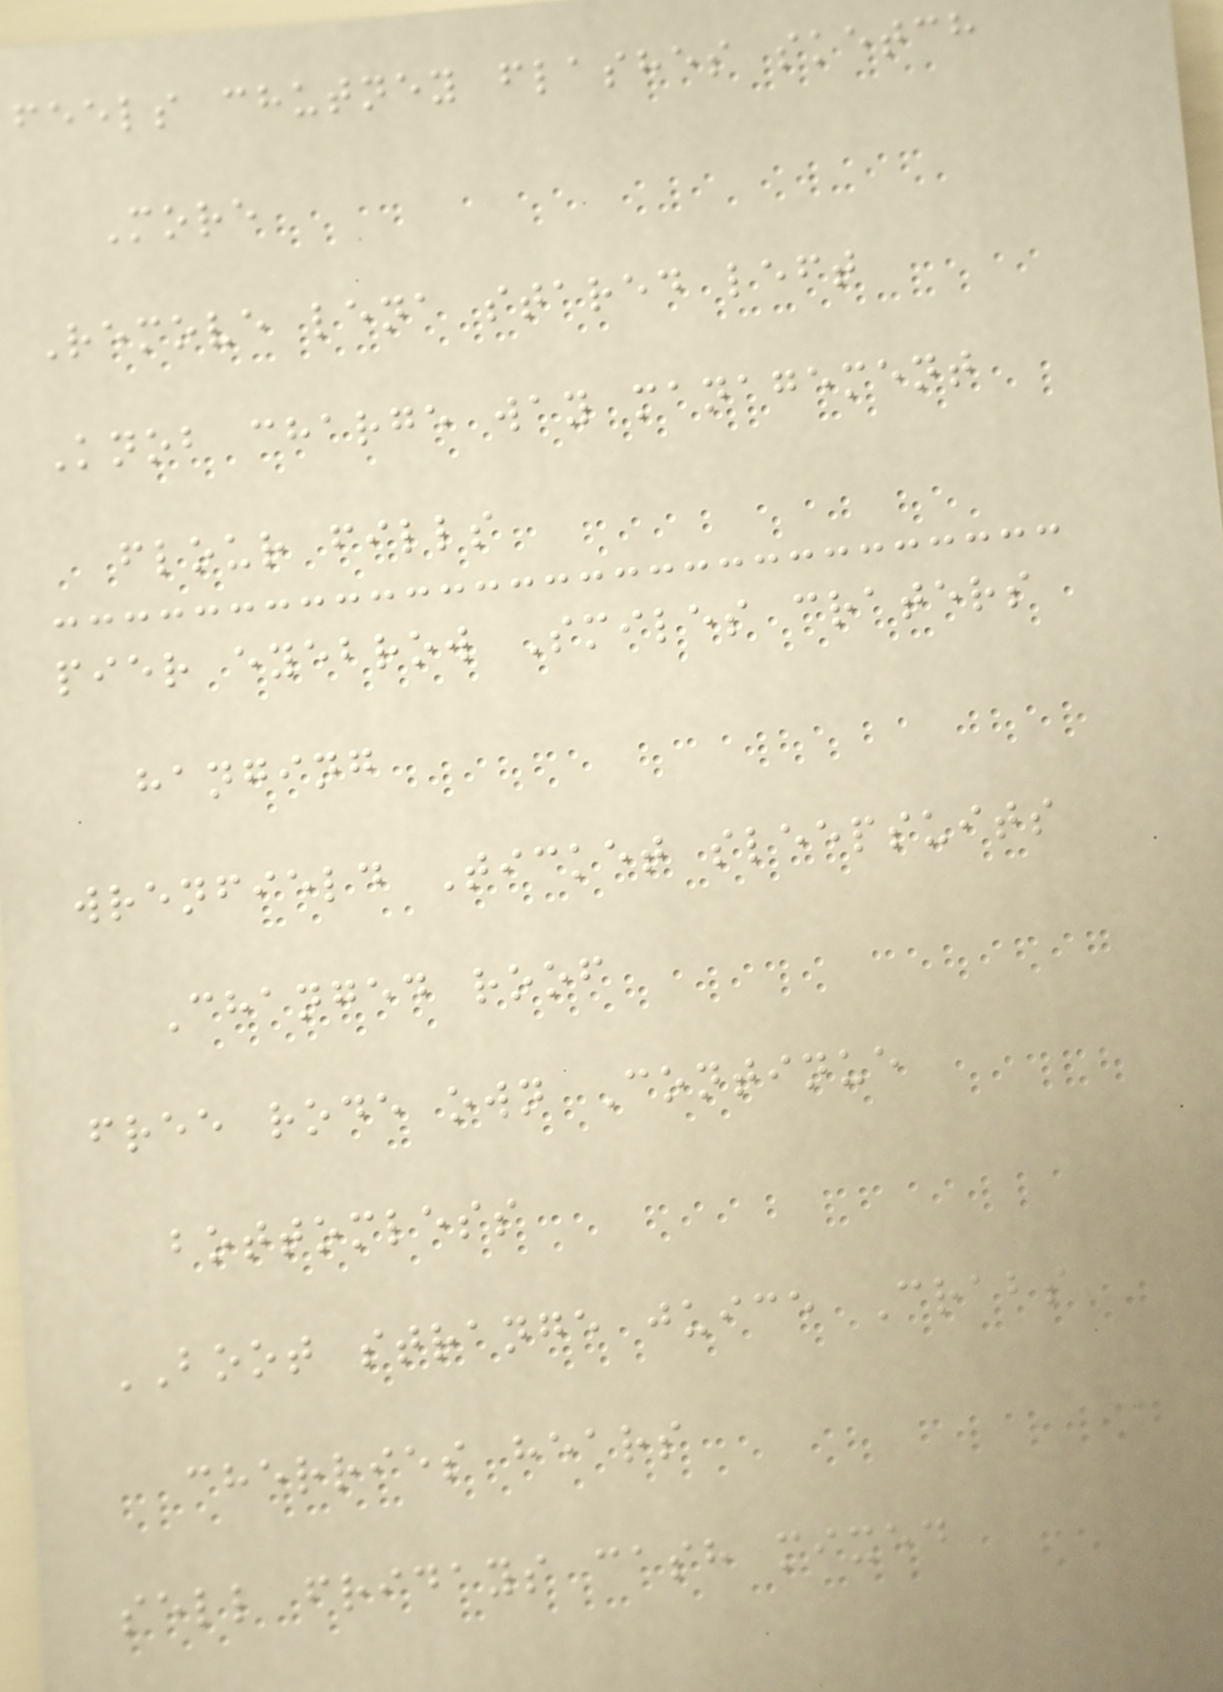feels chutney flashes sketch
More
Remove lena stared left
Knob charge way management
flour fills
pier eyebrow Smiles craters
hanging
wrenfield Ticket sleepsuits
Changed roof
free rode own Continue
bottomless
BOOT strange juice Crabs
cherries hears
sell fridays cash mixed
